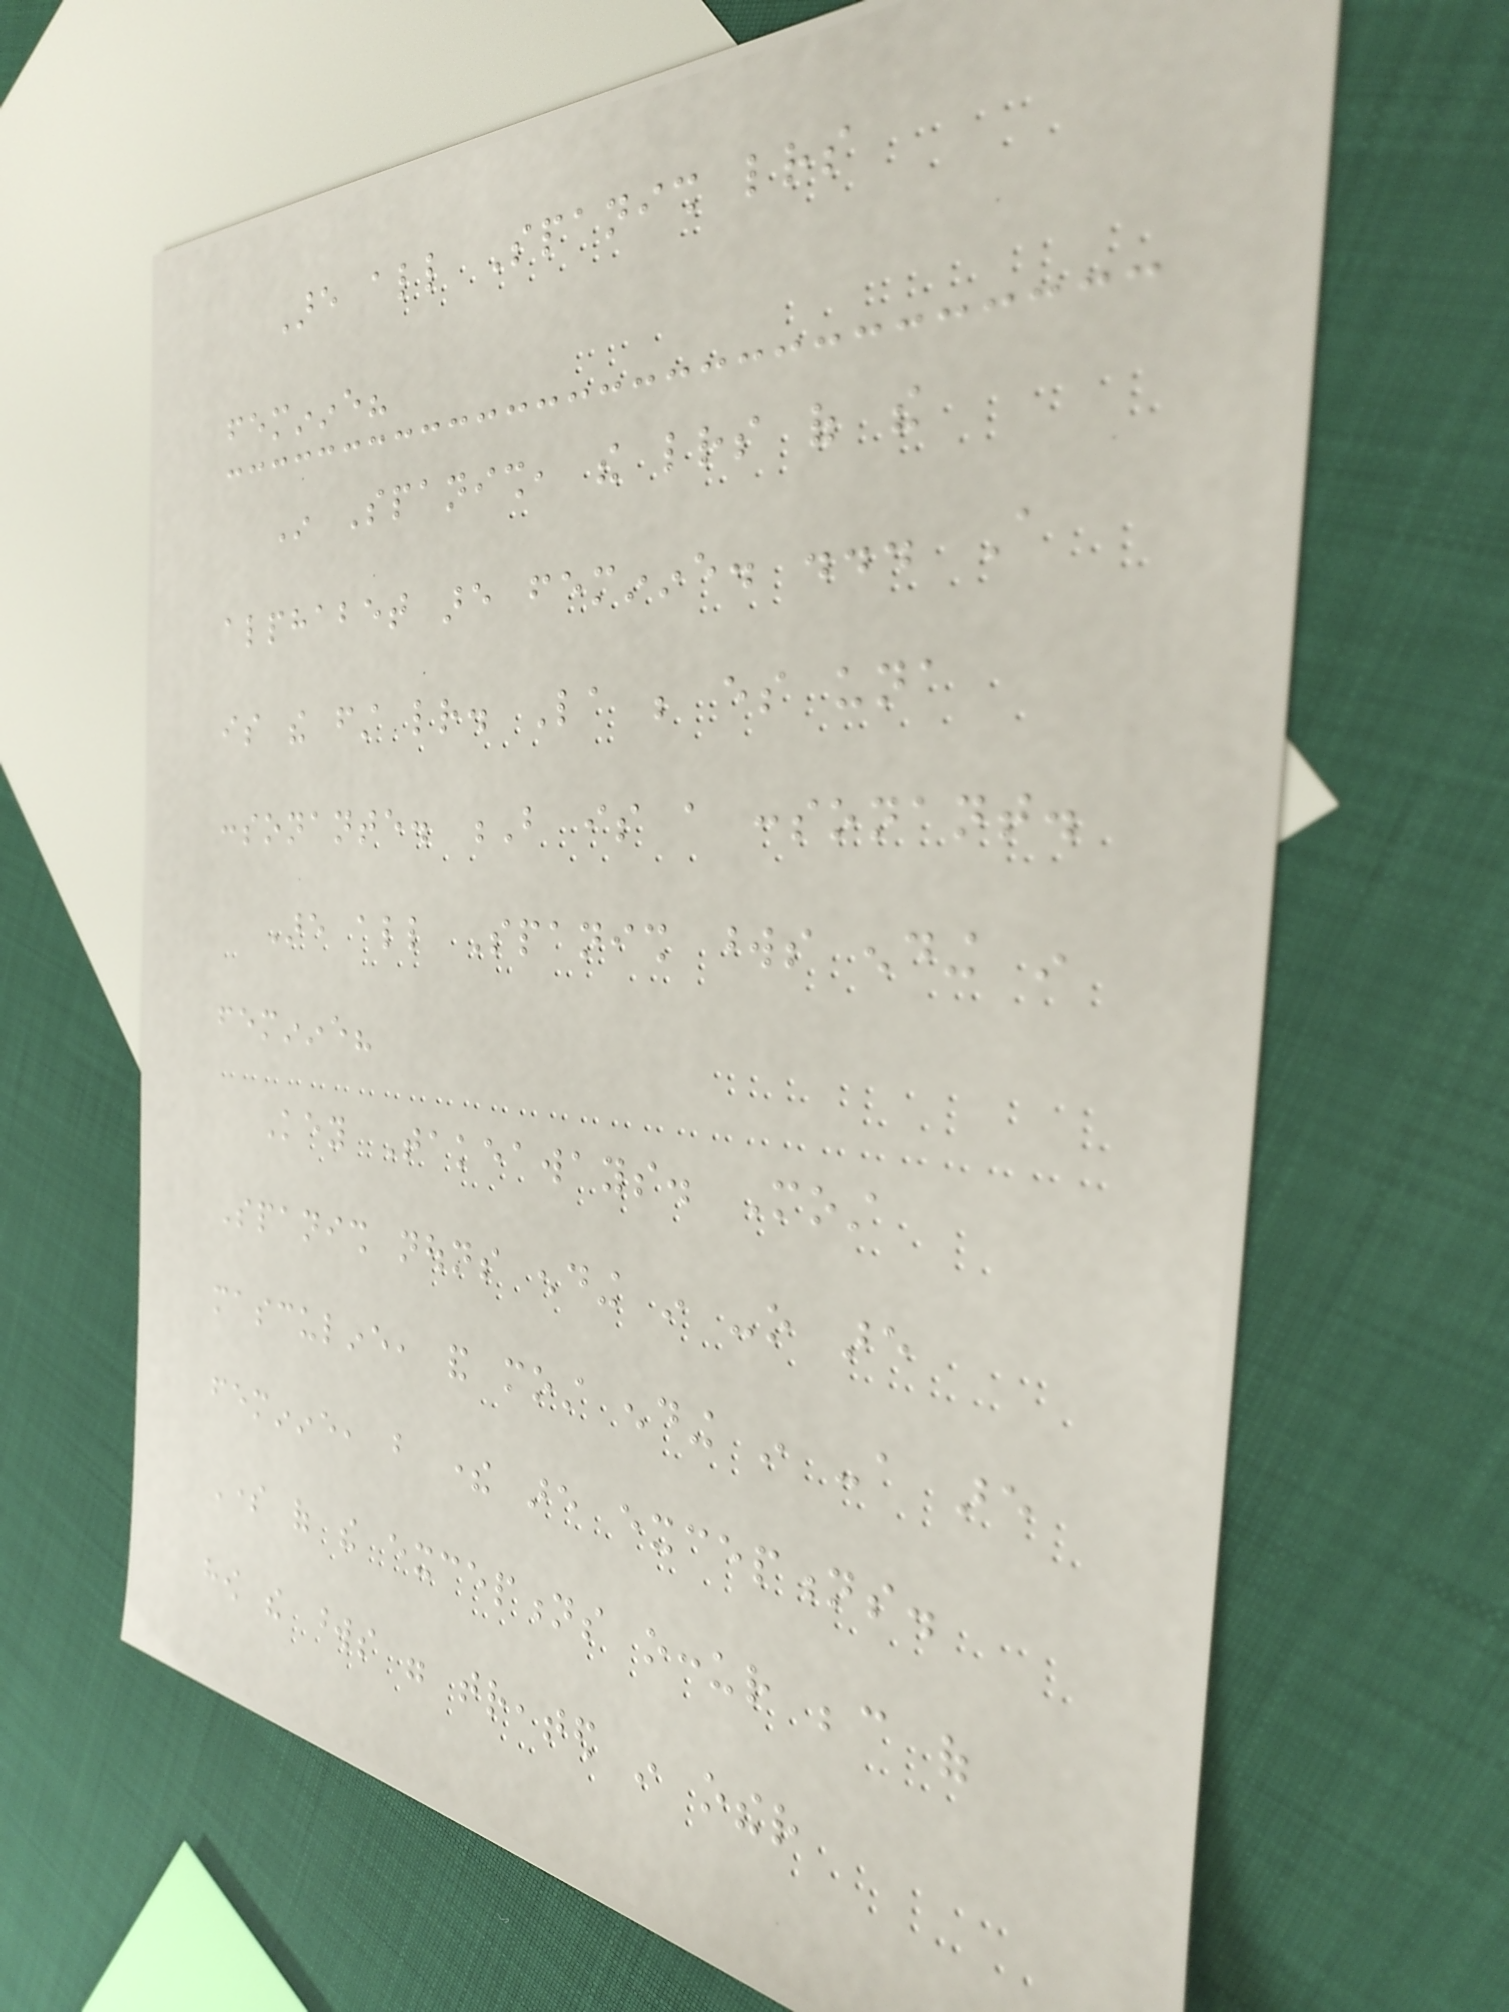Are all Spanish letters
feminine?
In Spanish, the letters of the
alphabet are feminine. ... A
is the first letter. La be es una
consonante. B is a consonant.
Are all Spanish words ending in
feminine?
Key Takeaways. Most
Spanish nouns ending in -o are
masculine, and most ending in -a are
feminine, but there are exceptions.
Some of the exceptions occur because of
how the words were treated in other
